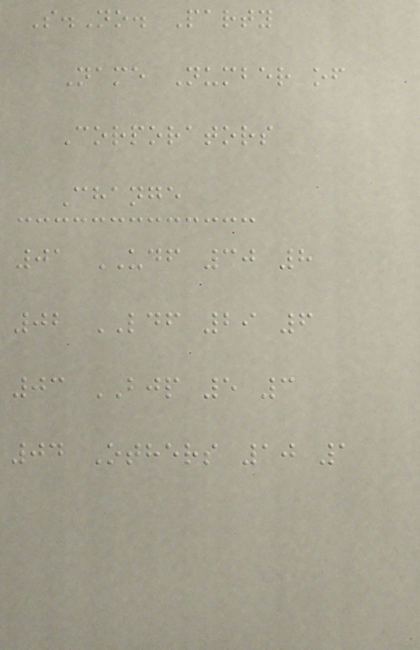S.No. Party
Name Number of
Corporators
Change
01 UDF 30 8
02 LDF 29 6
03 BJP 5 3
04 Others 10 1
